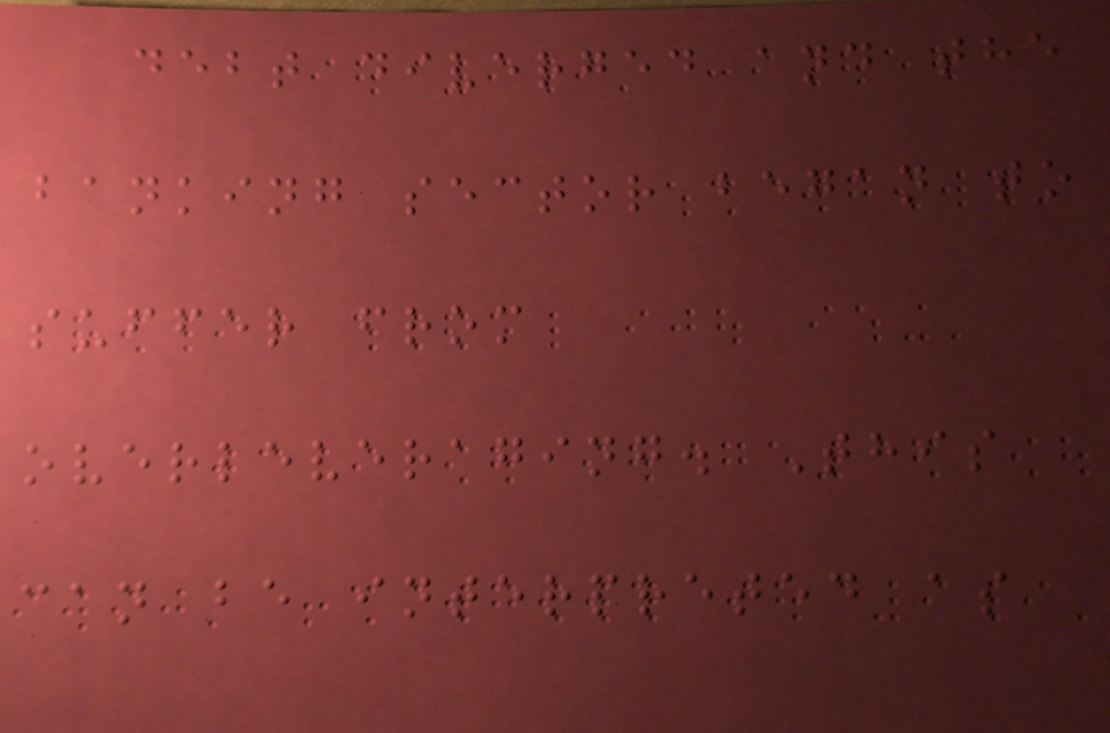debt diverged and the
banking sector began to
suffer from
overleveraging. This
can be interpreted as
